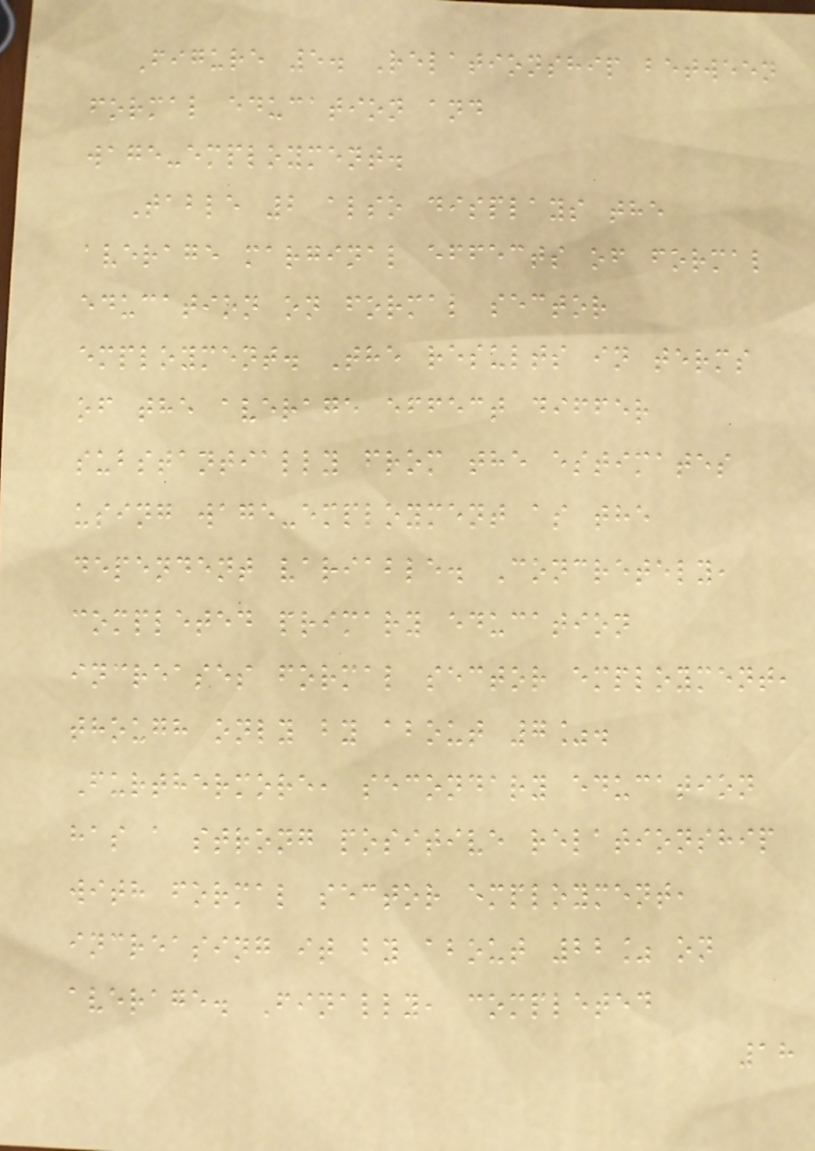Figure 5. Relationship between
formal education and
wage-employment.
Table 2 also displays the
average marginal effects of formal
education on formal sector
employment. The results in terms
of the average effect differ
substantially from the estimates
using wage-employment as the
dependent variable. Concretely,
completed primary education
increases formal sector employment,
though only by about 7%.
Furthermore, secondary education
has a strong positive relationship
with formal sector employment,
increasing it by about 22% on
average. Finally, completed
18
